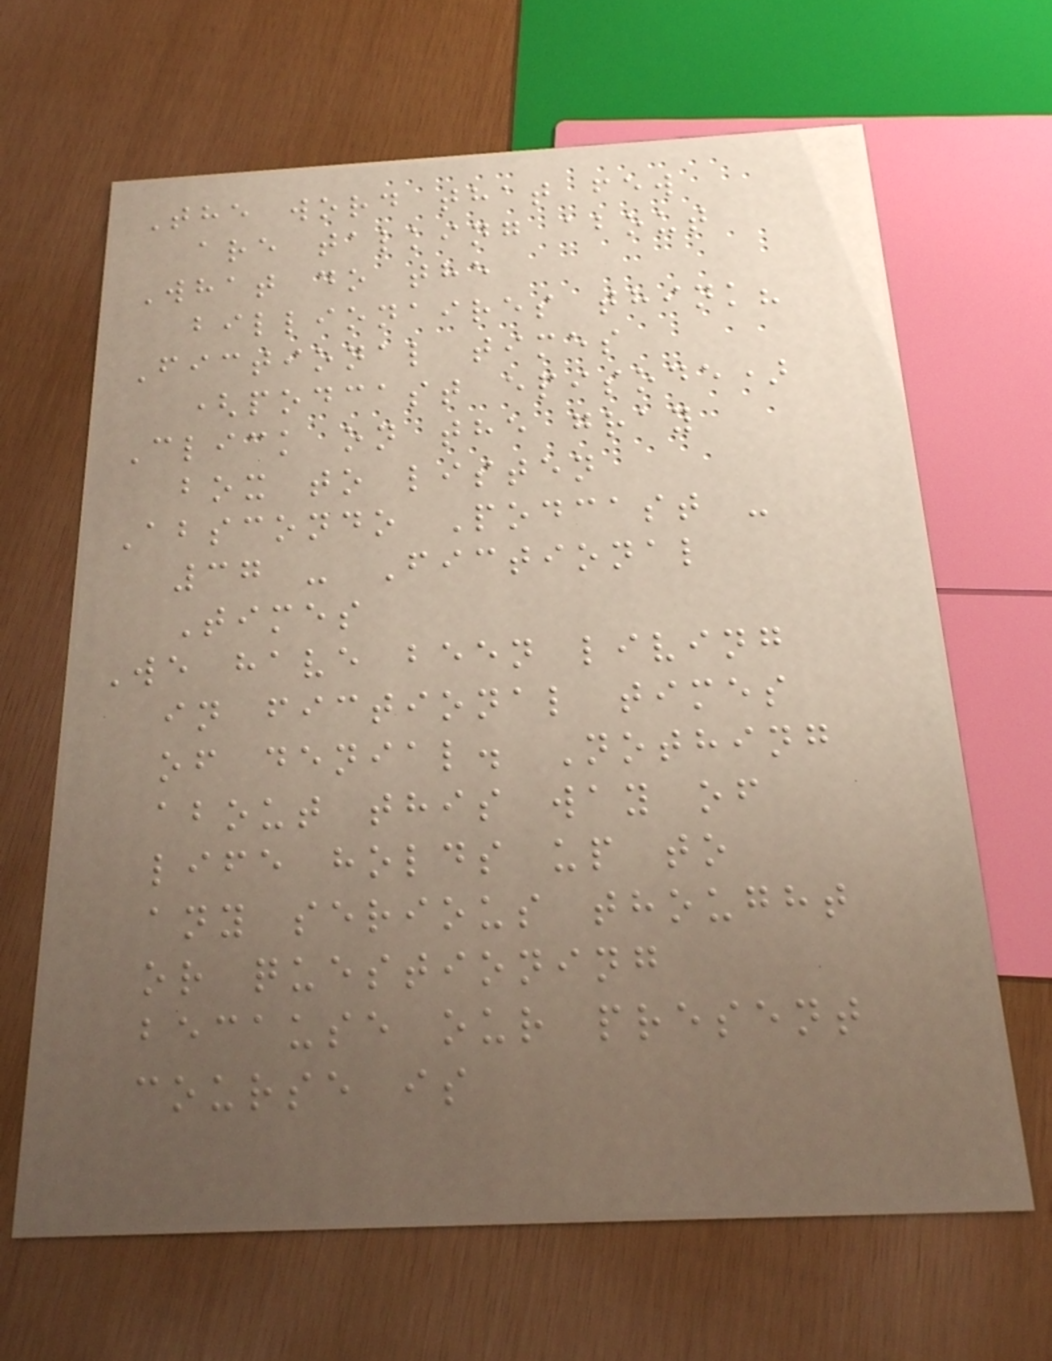The word that few
are talking about
What do the
billionaires think?
Fictional times
(podcast episode)
Click on the gray
box to listen
Abscondo Podcast -
37 - Fictional
Times
We have been living
in fictional times
of denial. Nothing
about this way of
life holds up to
any serious thought
or questioning
because our present
course is
